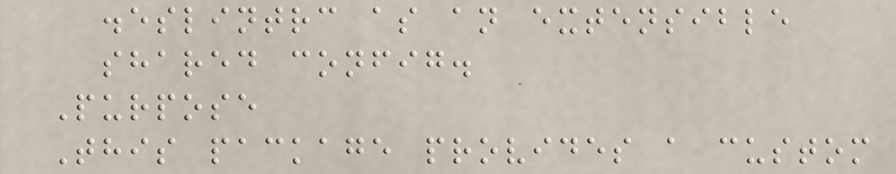.eslintrc as an extensible
shared config.
Purpose
This package provides a custom
